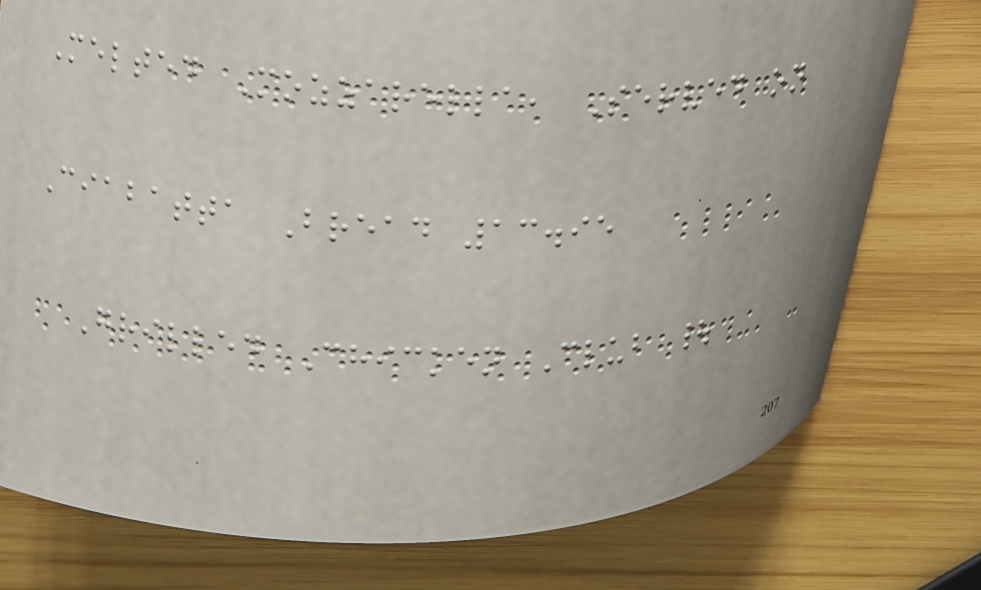Melted Mozzarella, Served on
Ciabatta Bread 13.95
Grilled Chicken Club |
